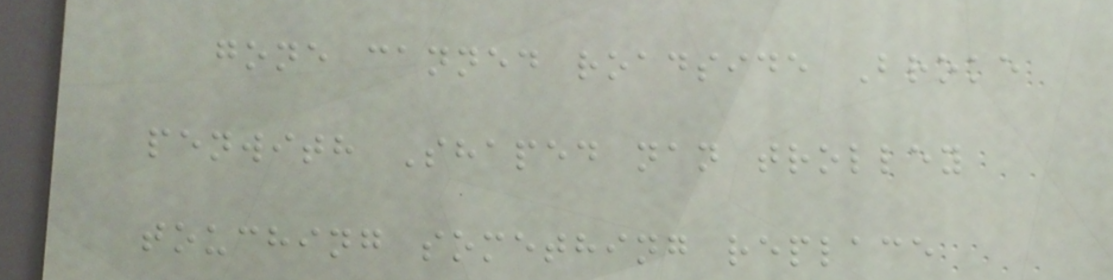gone canned roadside Broke
penwith Shaped nan trolley
touching something replace
